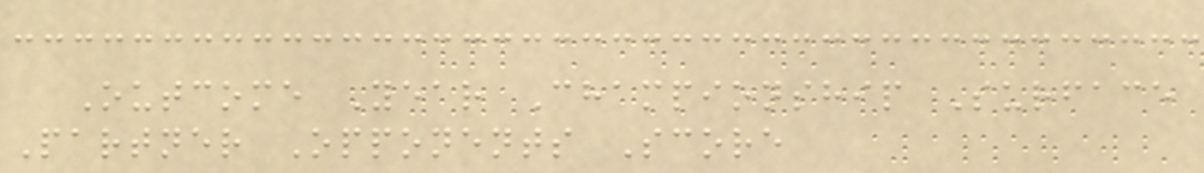Outcome Year Championship Surface
Partner Opponents Score
